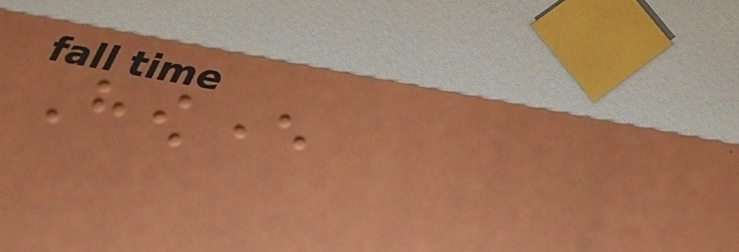However
